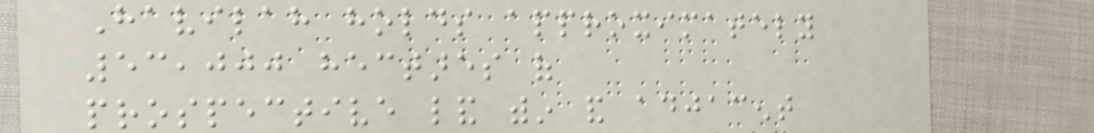Havilah holds approximately
53,000 hectares of
prospective land within and adjacent
